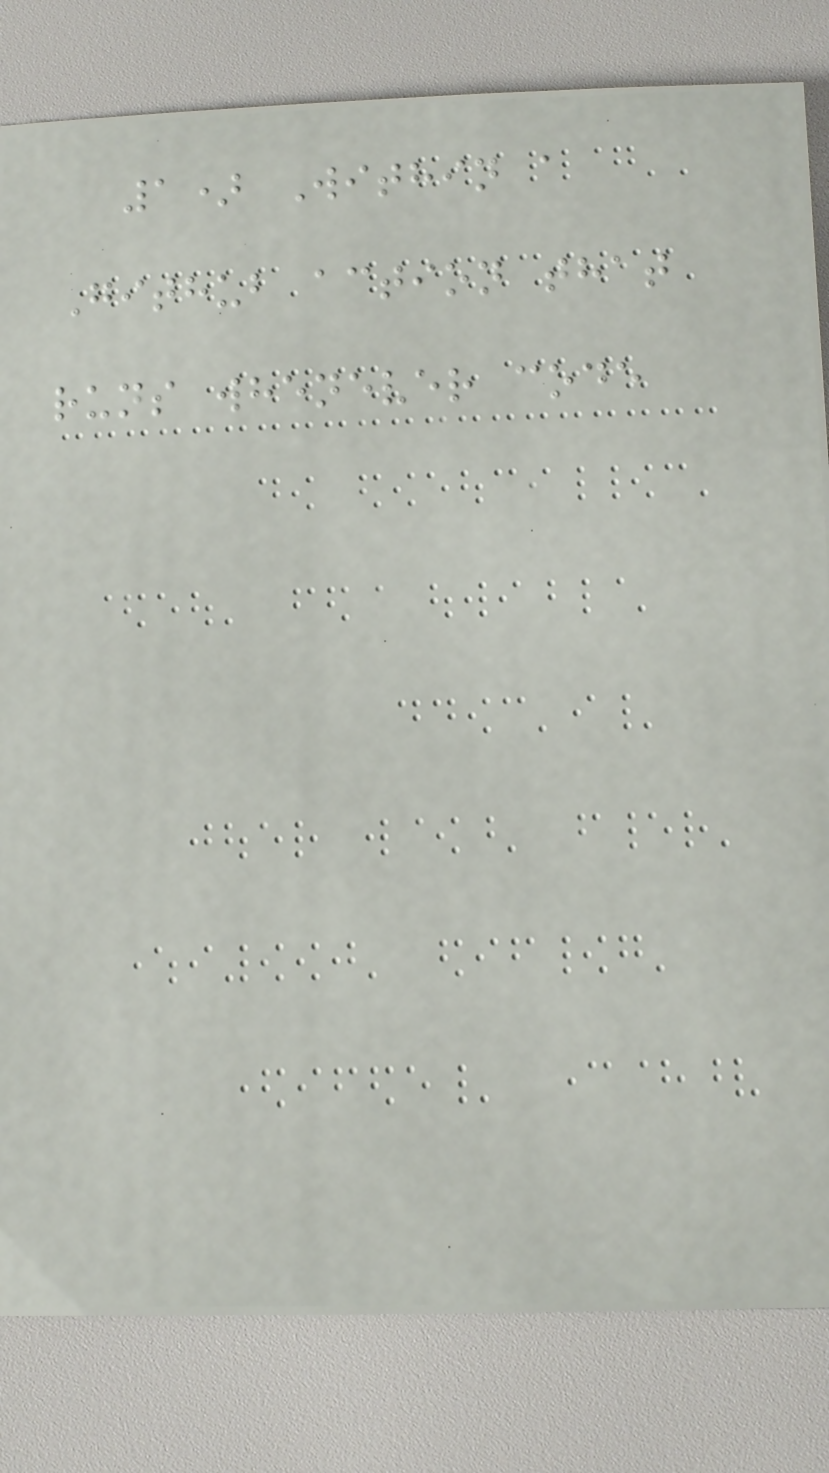1) Within a
Github action that
runs whenever code
